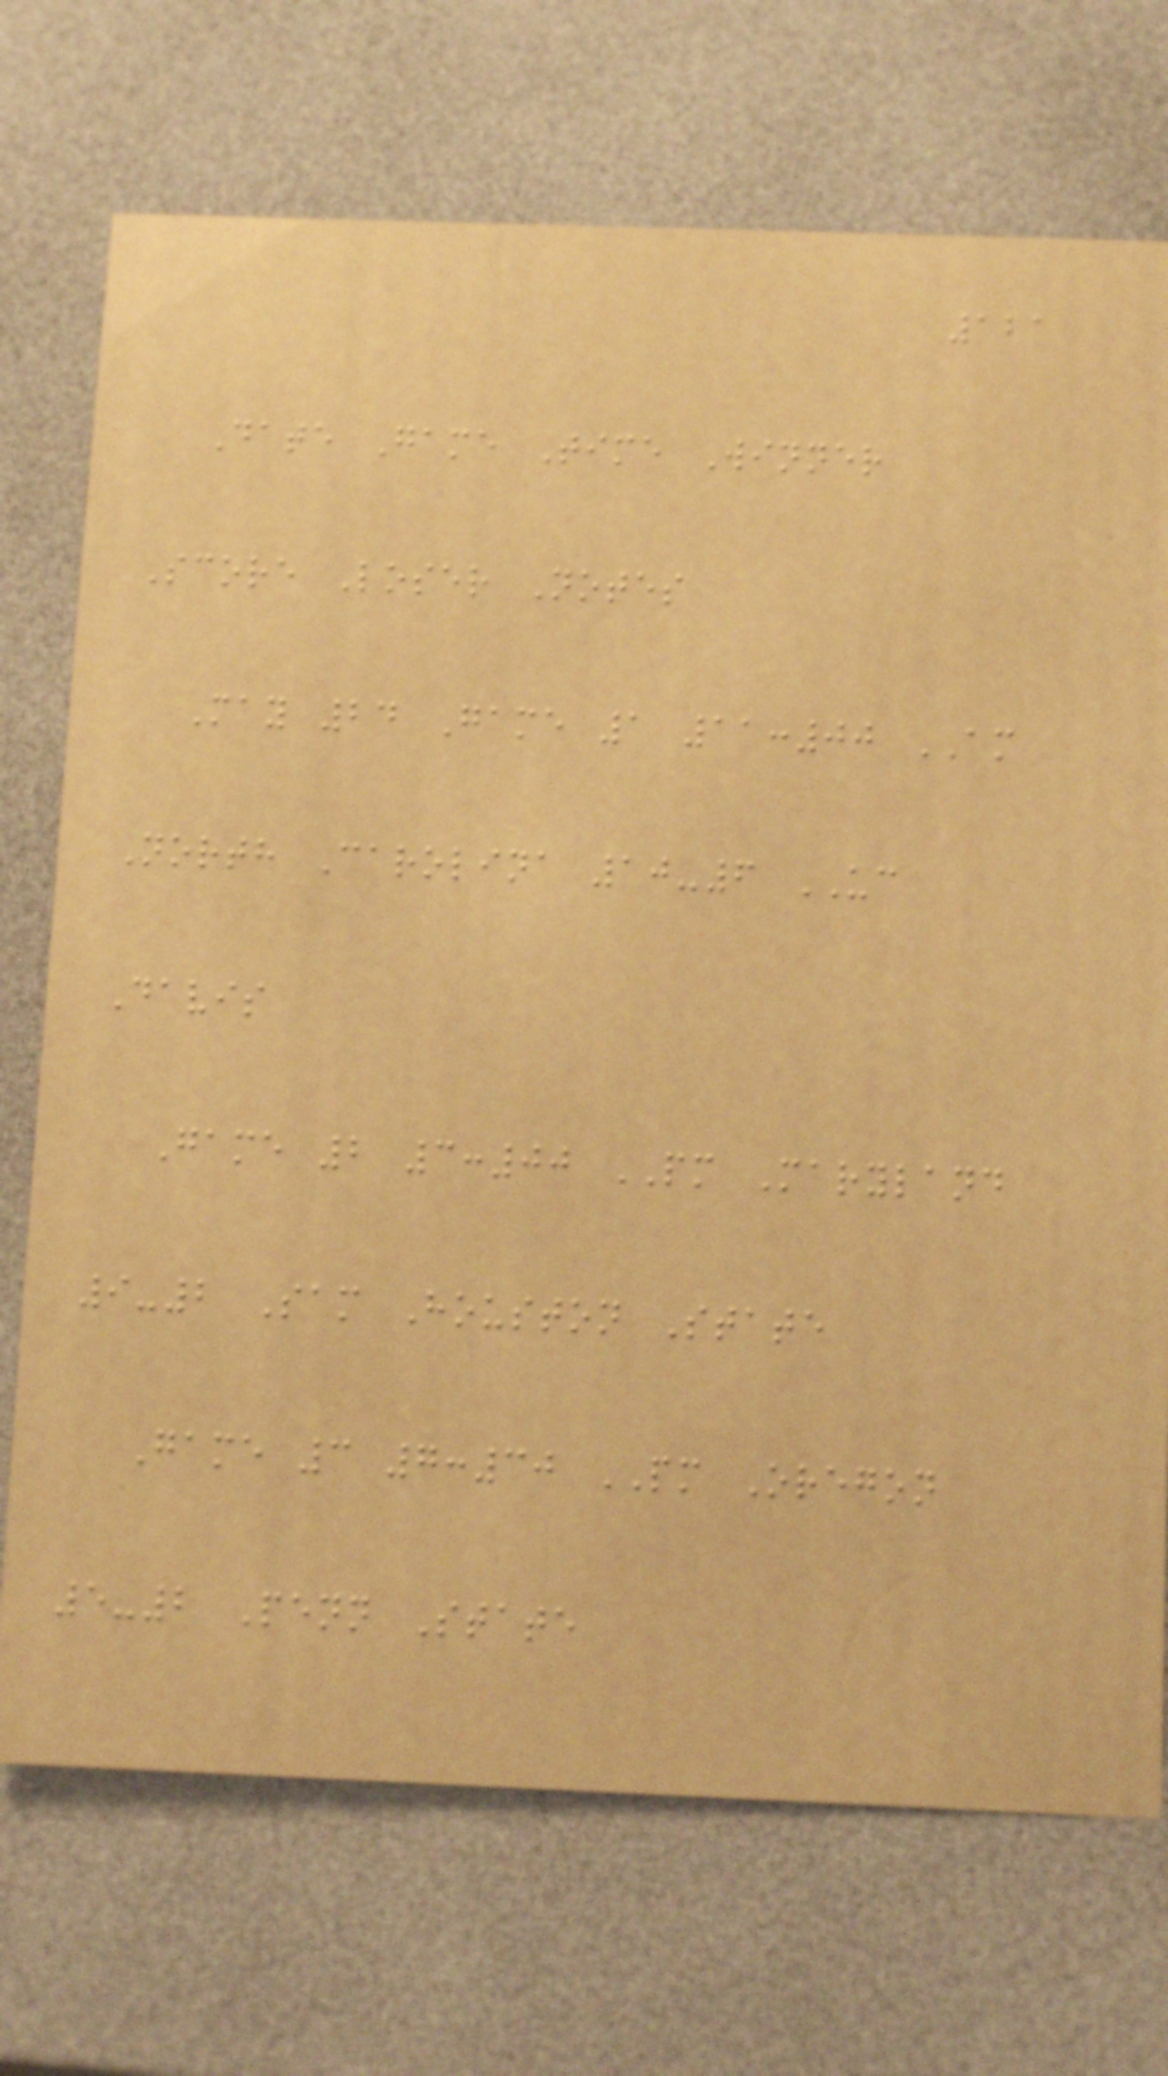121
Date Game Time Winner
Score Loser Notes
May 24 Game 1 11:00 AM
North Carolina 10-6 UC
Davis
Game 2 3:00 PM Maryland
9-2 Sam Houston State
Game 3 7:30 PM Oregon
5-2 Penn State
